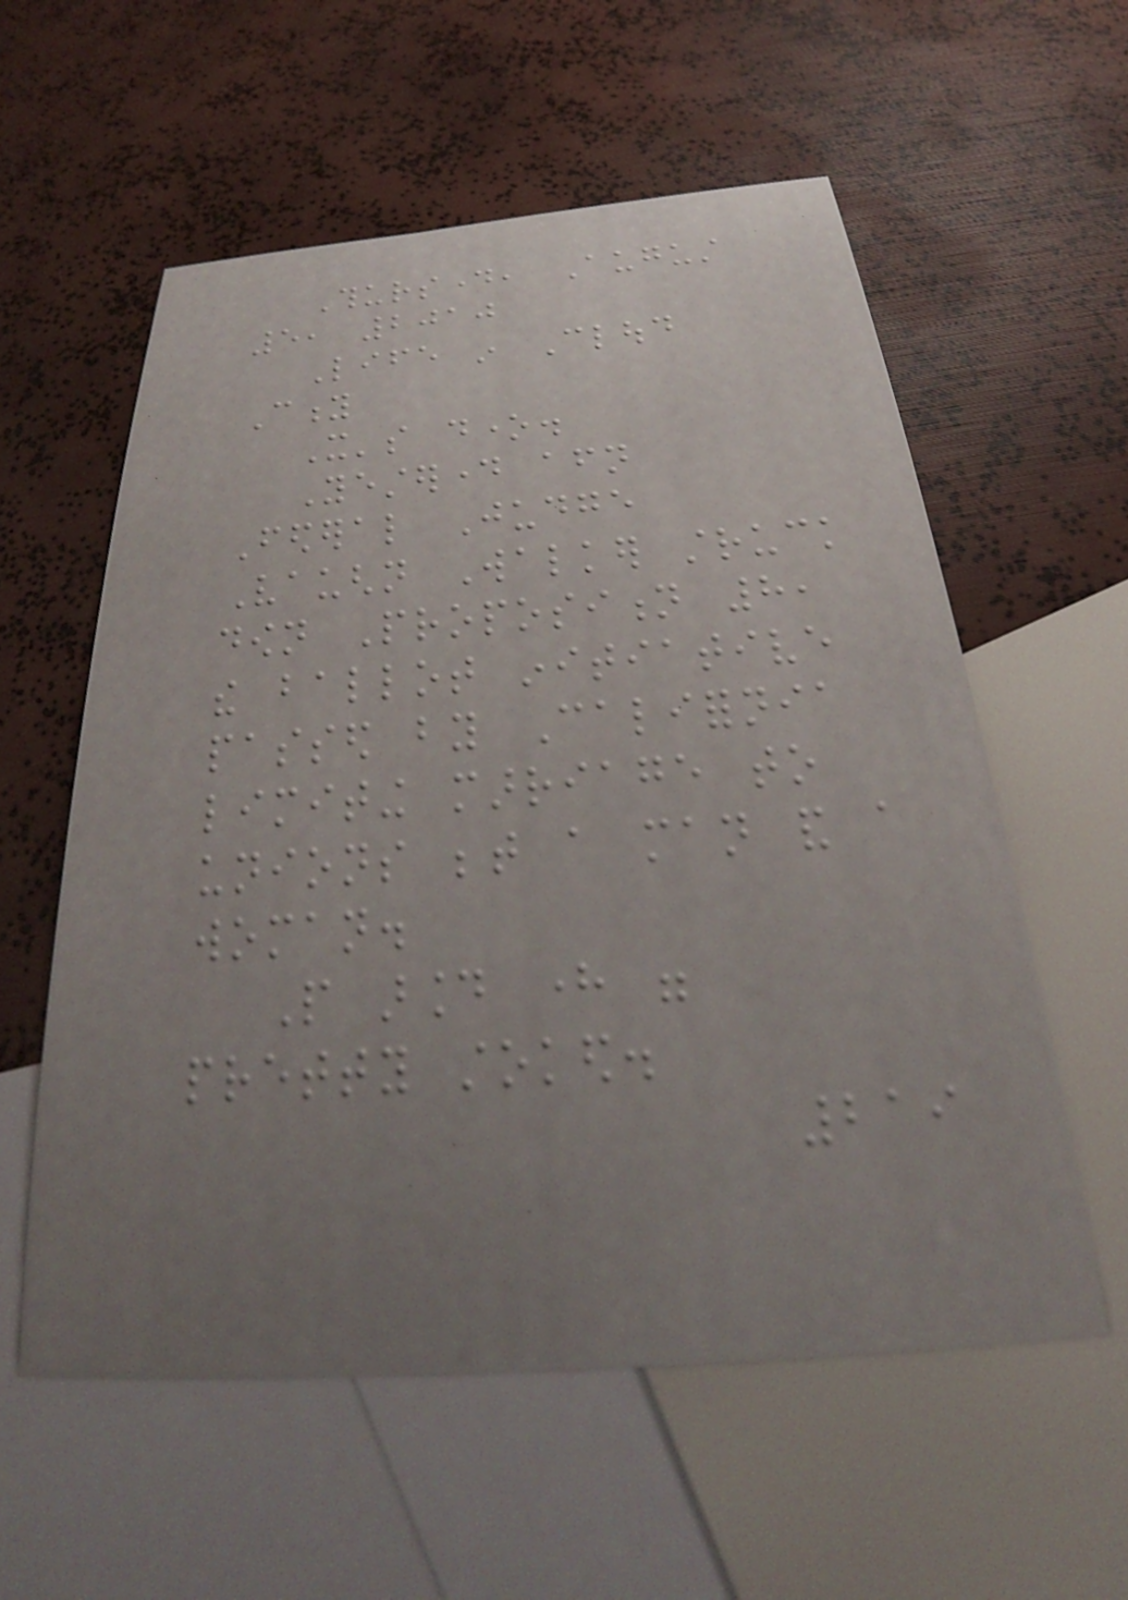Thursday, August
5, 2010
Life in Cloud
City
It's done.
Yesterday afternoon
Federal Judge
Vaughn Walker struck
down Proposition 8,
the ballot initiative
passed by California
limiting marriage to
unions between a man and a
woman.
People around here were
pretty stoked.
219
